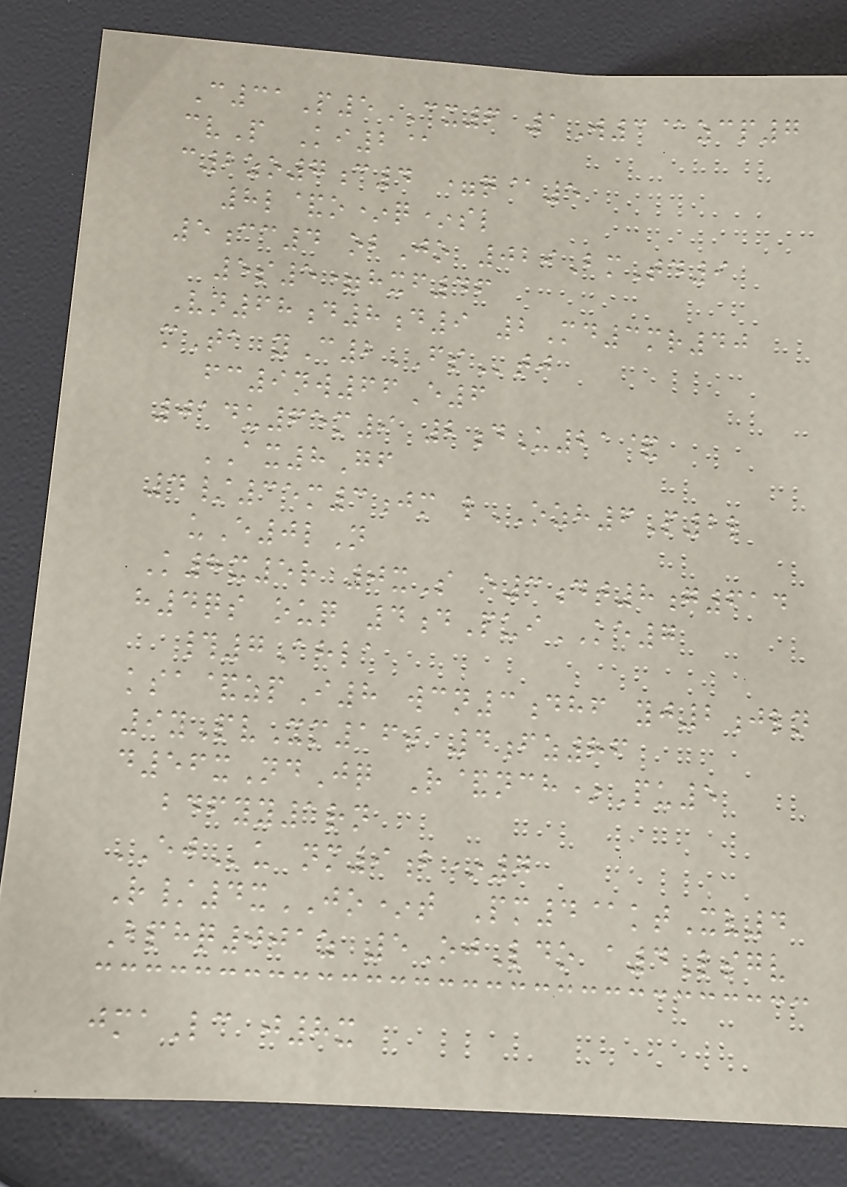C31P5CX6 1W3@zcp7
cvP Ki2@
c2zo7c4 =q@5
8l&o*q*sl
5cc4 obJo 029BmTd9
5s5=hxf46
Vn68d8d9 2Md3mr40
mTa yC2FStj
fc9nw66E6
014u65m9 2dU21&
AX8Gf
4/35m3jm lOZH6P2l
uE0lN
K8x5r 0xS e3dt8g614
h4qs ouq 4dPuiKE7
#7Ahla
ksa&zpI8 wcn3dhf yj2jln
9yPvXm16t 4fz86
d56xNdJq R&nch*Pu5
bdfyy1rn
EJu nm9b*7
R/4xJO*t Pm4@ktXv4
Bphq001z 5OjLdo a4Lsgv
jmaLc j8x
